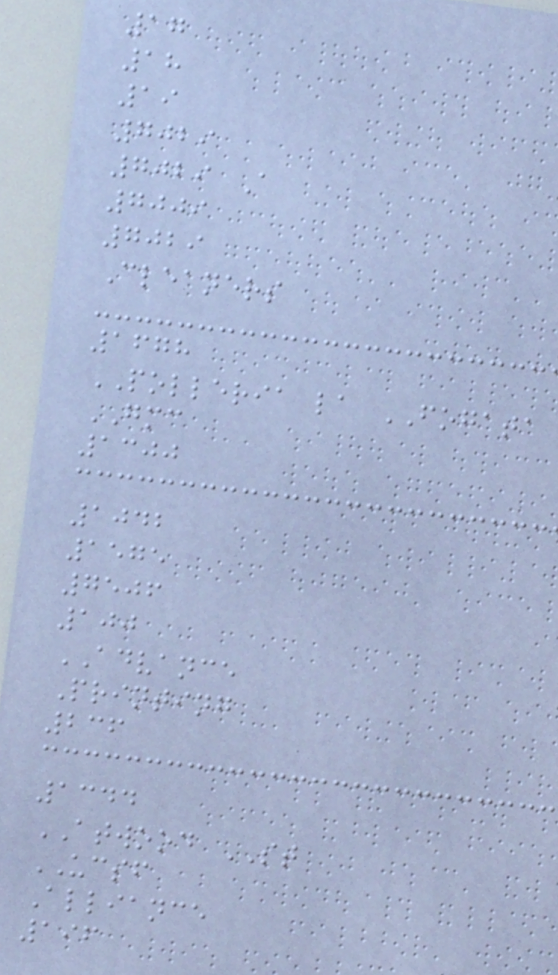17
18
19
7029
7029 A
7009
7029
Cleaners
1678
POLLERIA la FOGATA
GMC
1300
1042
1575
7506
100
ADVANCE
Printing
236
1344
ATWOOD ST
UCSF
Alliance
196
